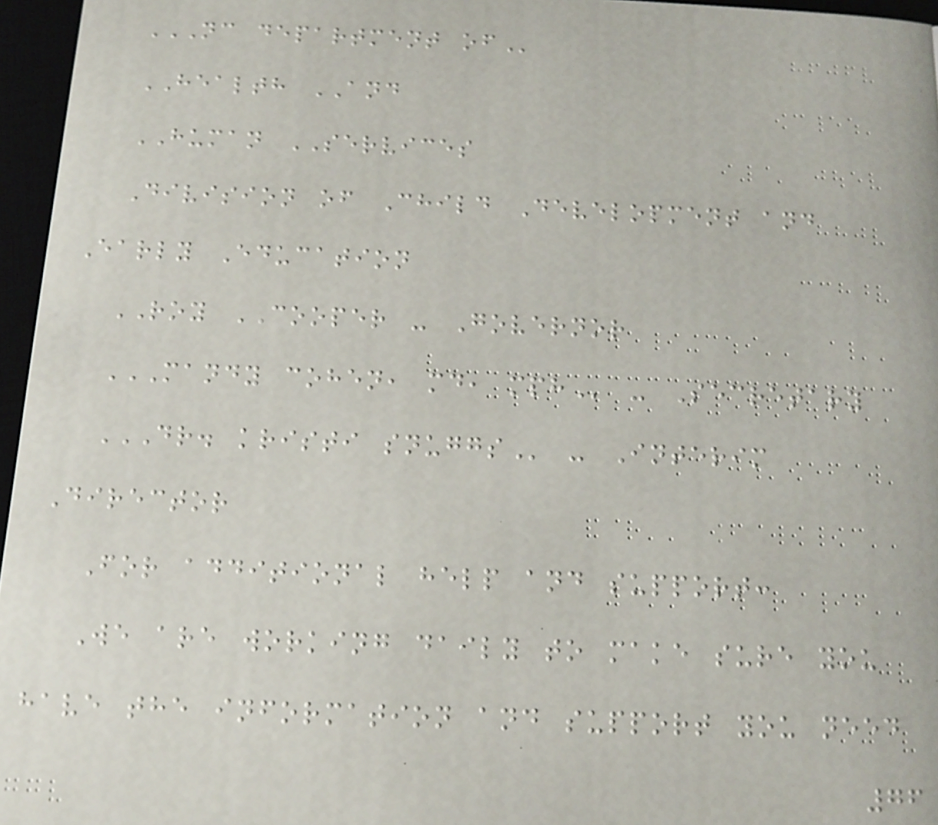NC DEPARTMENT OF
HEALTH AND
HUMAN SERVICES
Division of Child Development and
Early Education
ROY COOPER - Governor
MANDY COHEN, MD, MPH - Secretary
DR. KRISTI SNUGGS - Interim
Director
For additional help and support:
We are working daily to make sure you
have the information and support you need
76
